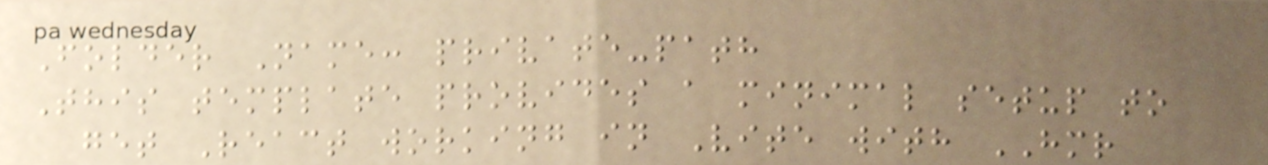Folder Name: private-path
This template provides a minimal setup to
get React working in Vite with HMR
